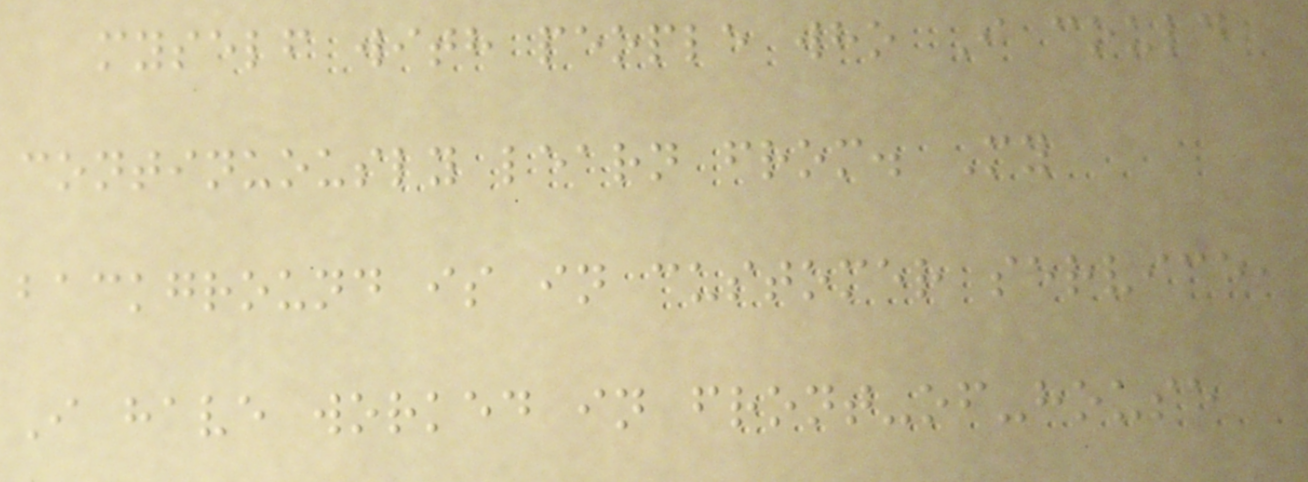myself with people who I could
continuously learn from. My
background is in customer service,
I have worked in front-of-house
